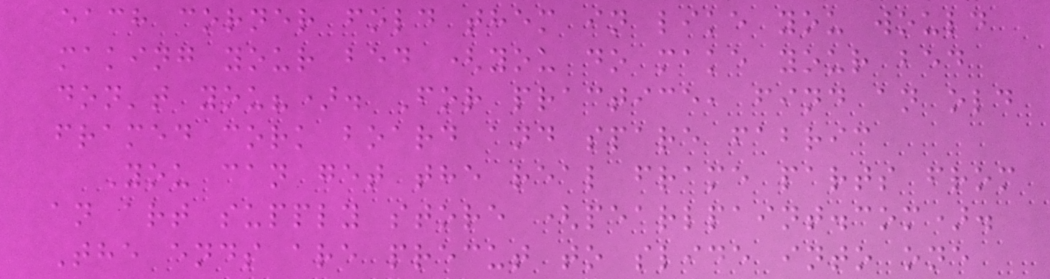each corner fold them in like you would
making your bed (you do make your bed
don't you?). For practice, find an old
framed cork board and spare fabric
You can get the real frame parts from
an art supply store (pearlpaint.com).
The ends are precut to slide into one
